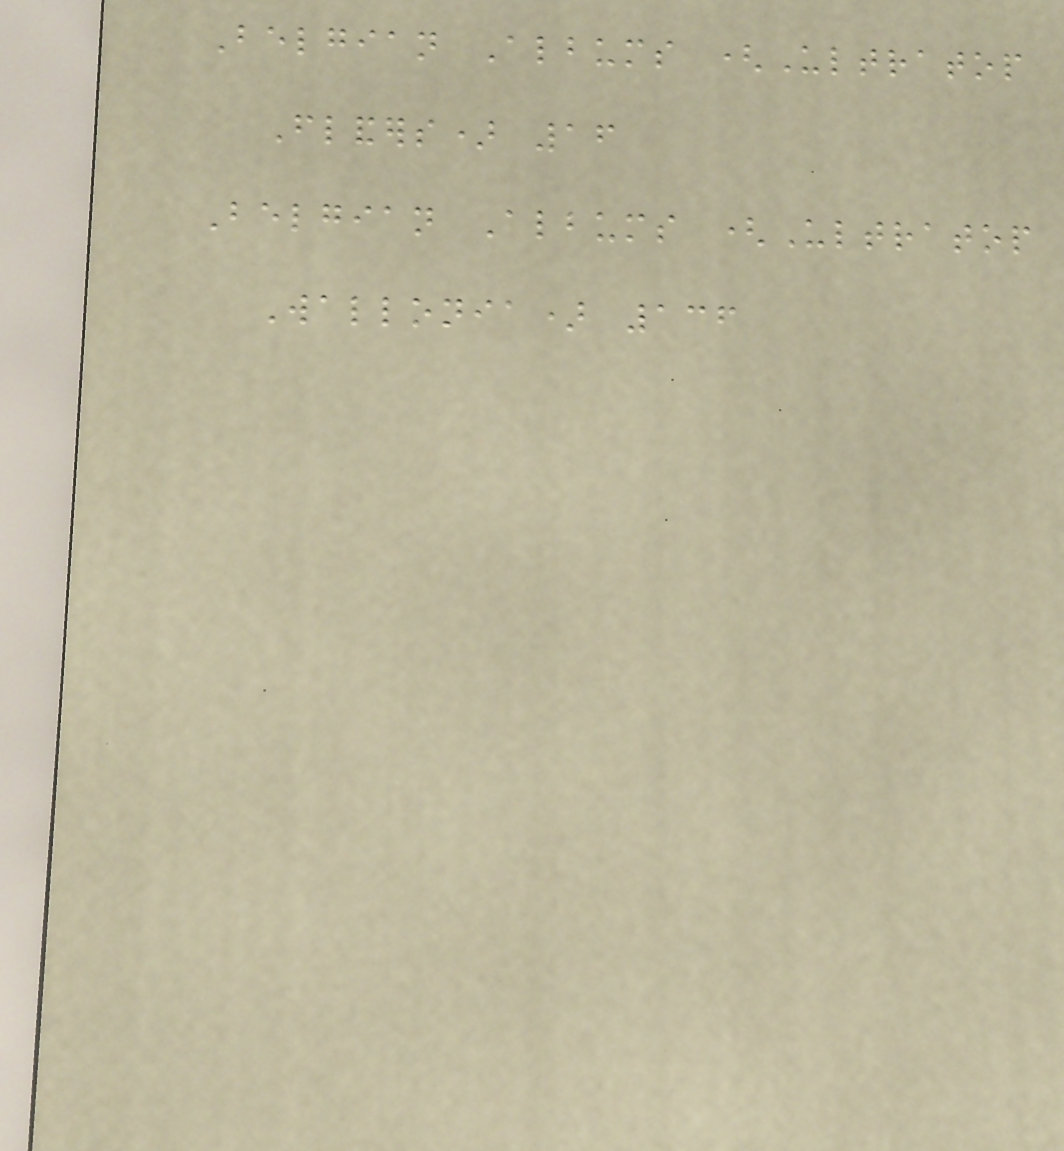Belgian Albums (Ultratop
Flanders) 16
Belgian Albums (Ultratop
Wallonia) 136
